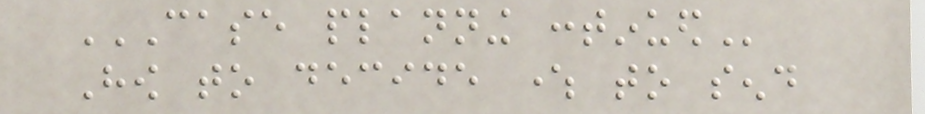CASE PLANNING CONTINUED
How to decide where to send
